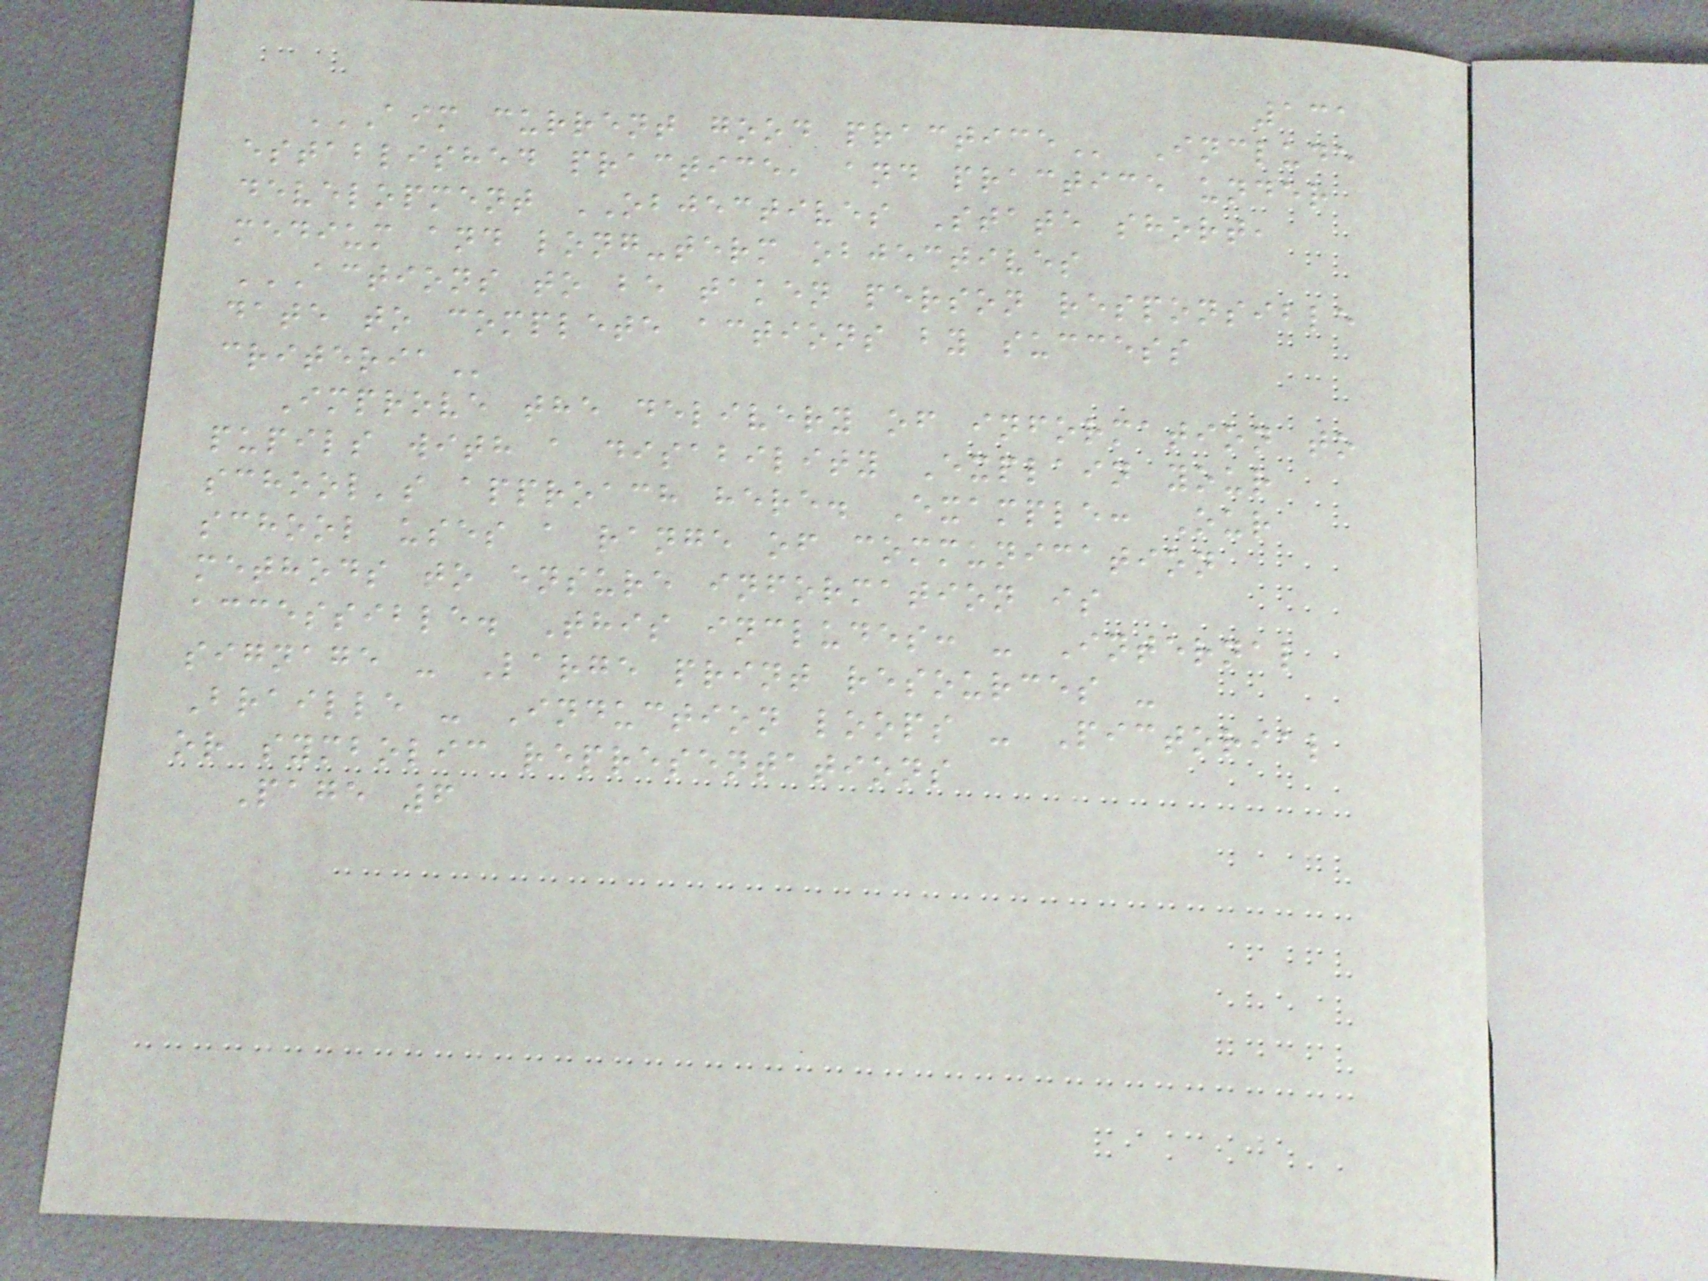131
AIM CURRENT GOOD PRACTICE Include
established practice, and practice under
development OBJECTIVES State short,
medium and long-term objectives
ACTIONS TO BE TAKEN PERSON RESPONSIBLE
DATE TO COMPLETE ACTIONS BY SUCCESS
CRITERIA
Improve the delivery of information to
pupils with a disability Explain your
school's approach here. Example: Our
school uses a range of communication
methods to ensure information is
accessible. This includes: - Internal
signage - Large print resources -
Braille - Induction loops - Pictorial
or symbolic representations
Page 6
